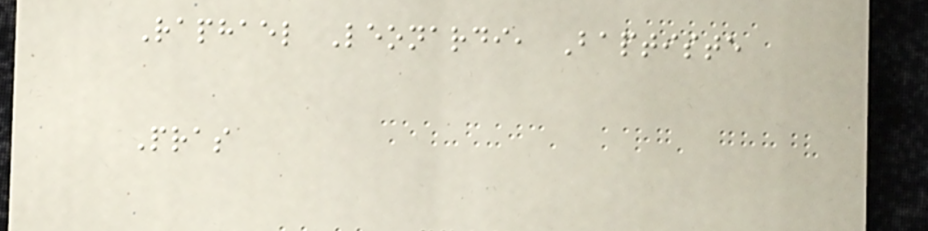Raphael Leonardi, Baptiste
Pras
